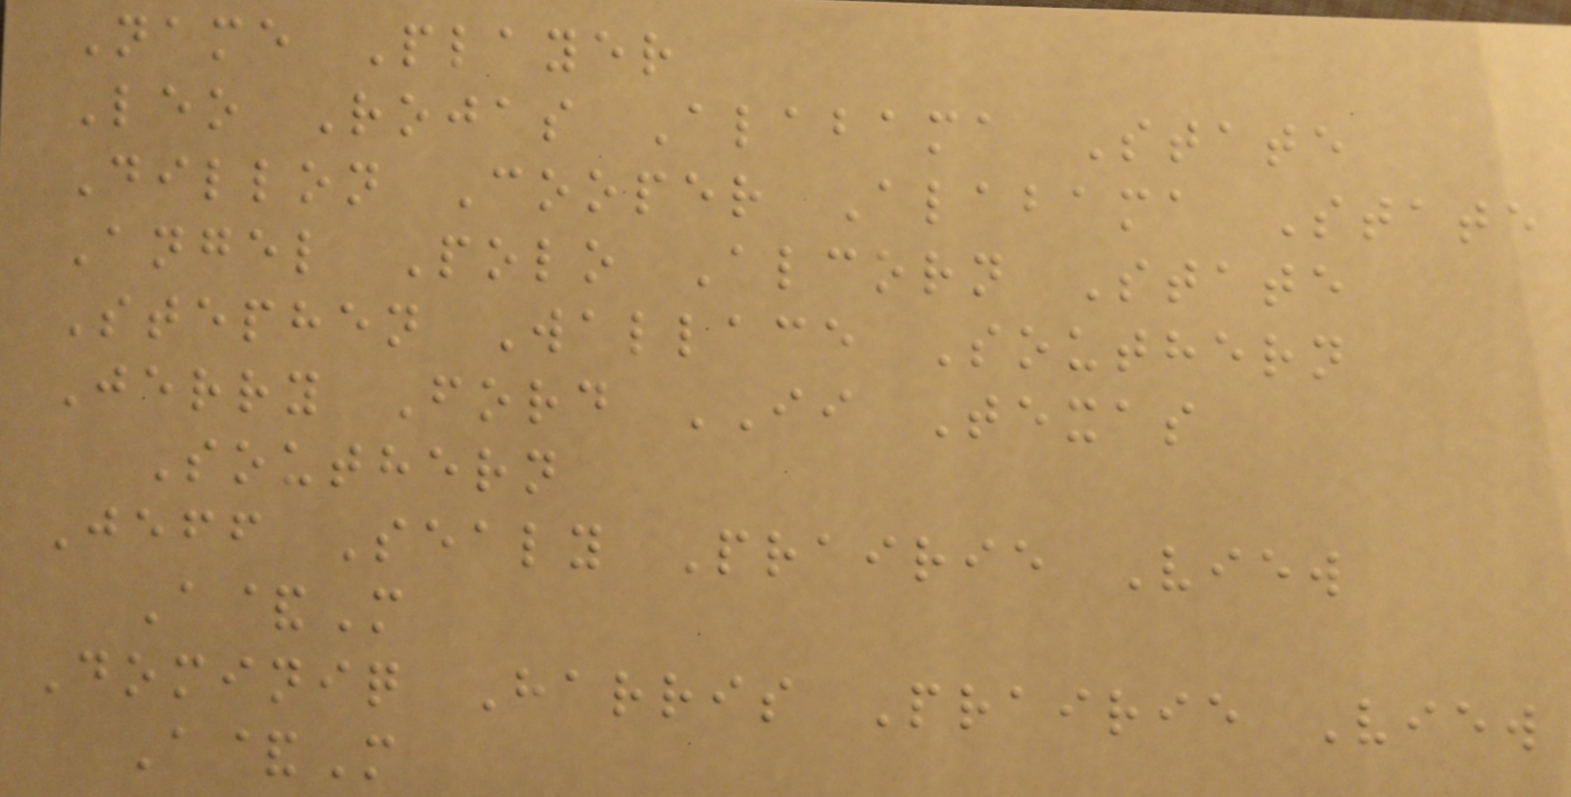Name Player
Leo Rojas Alabama State
Dillon Cooper Alabama State
Angel Polo Alcorn State
Stephen Wallace Southern
Jerry Ford II Texas
Southern
Jeff Sealy Prairie View
A&M
Dominiq Harris Prairie View
A&M
